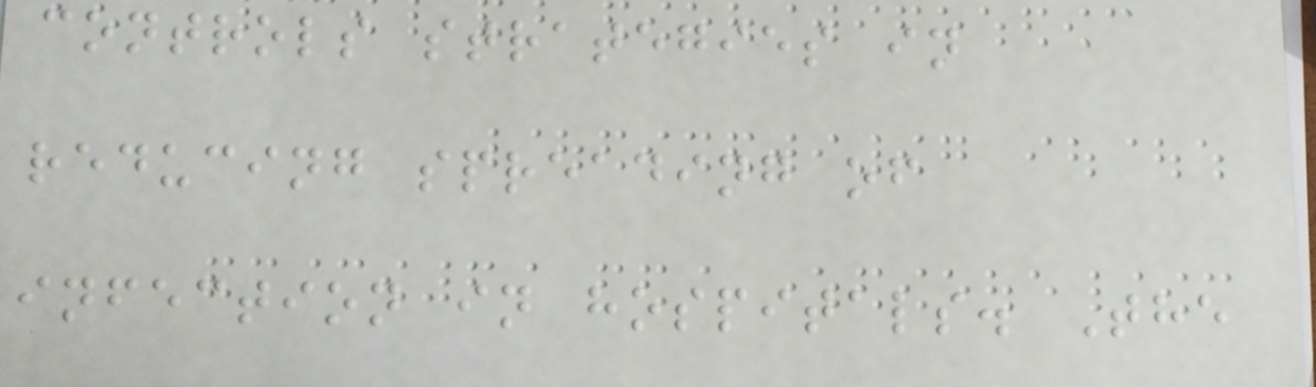controls strategies in
reducing spreading of
infection in hospitals. The
